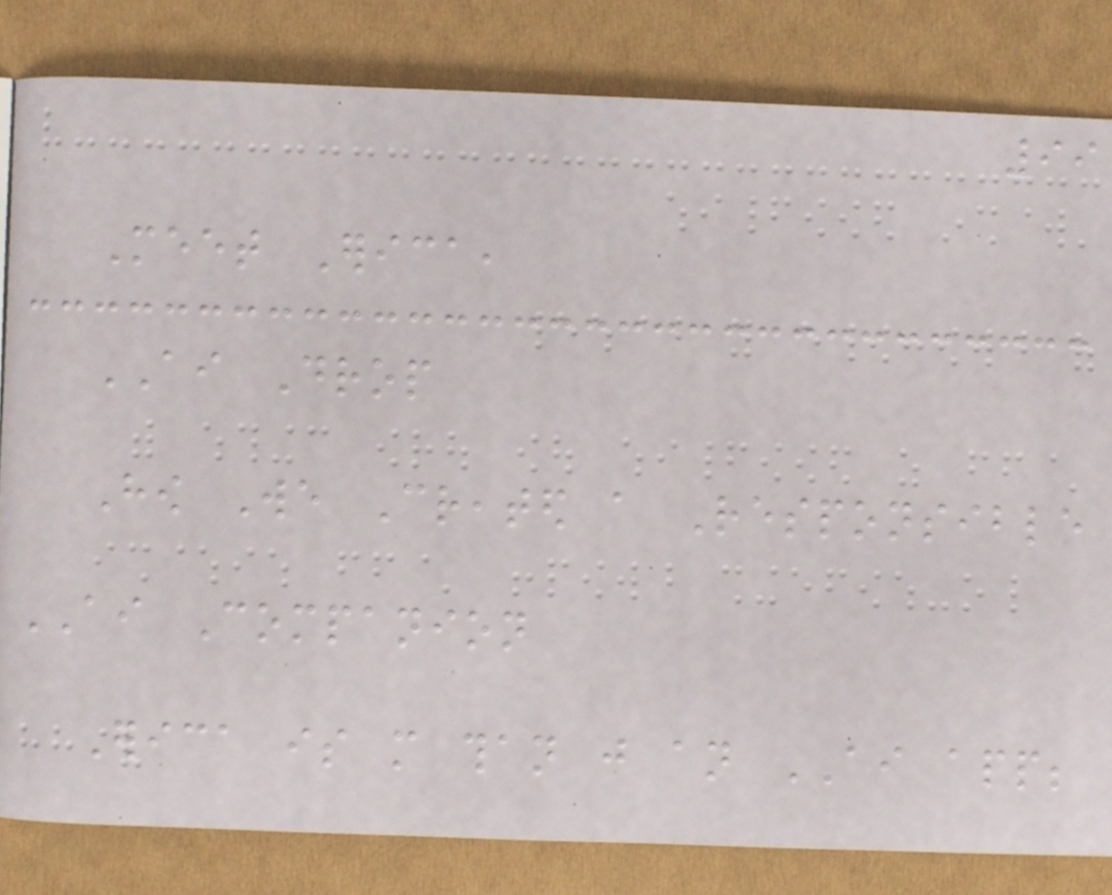99
Meet Erica,
AI Drop
How We Created a Responsible
AI Companion
Erica is more than just an AI app;
